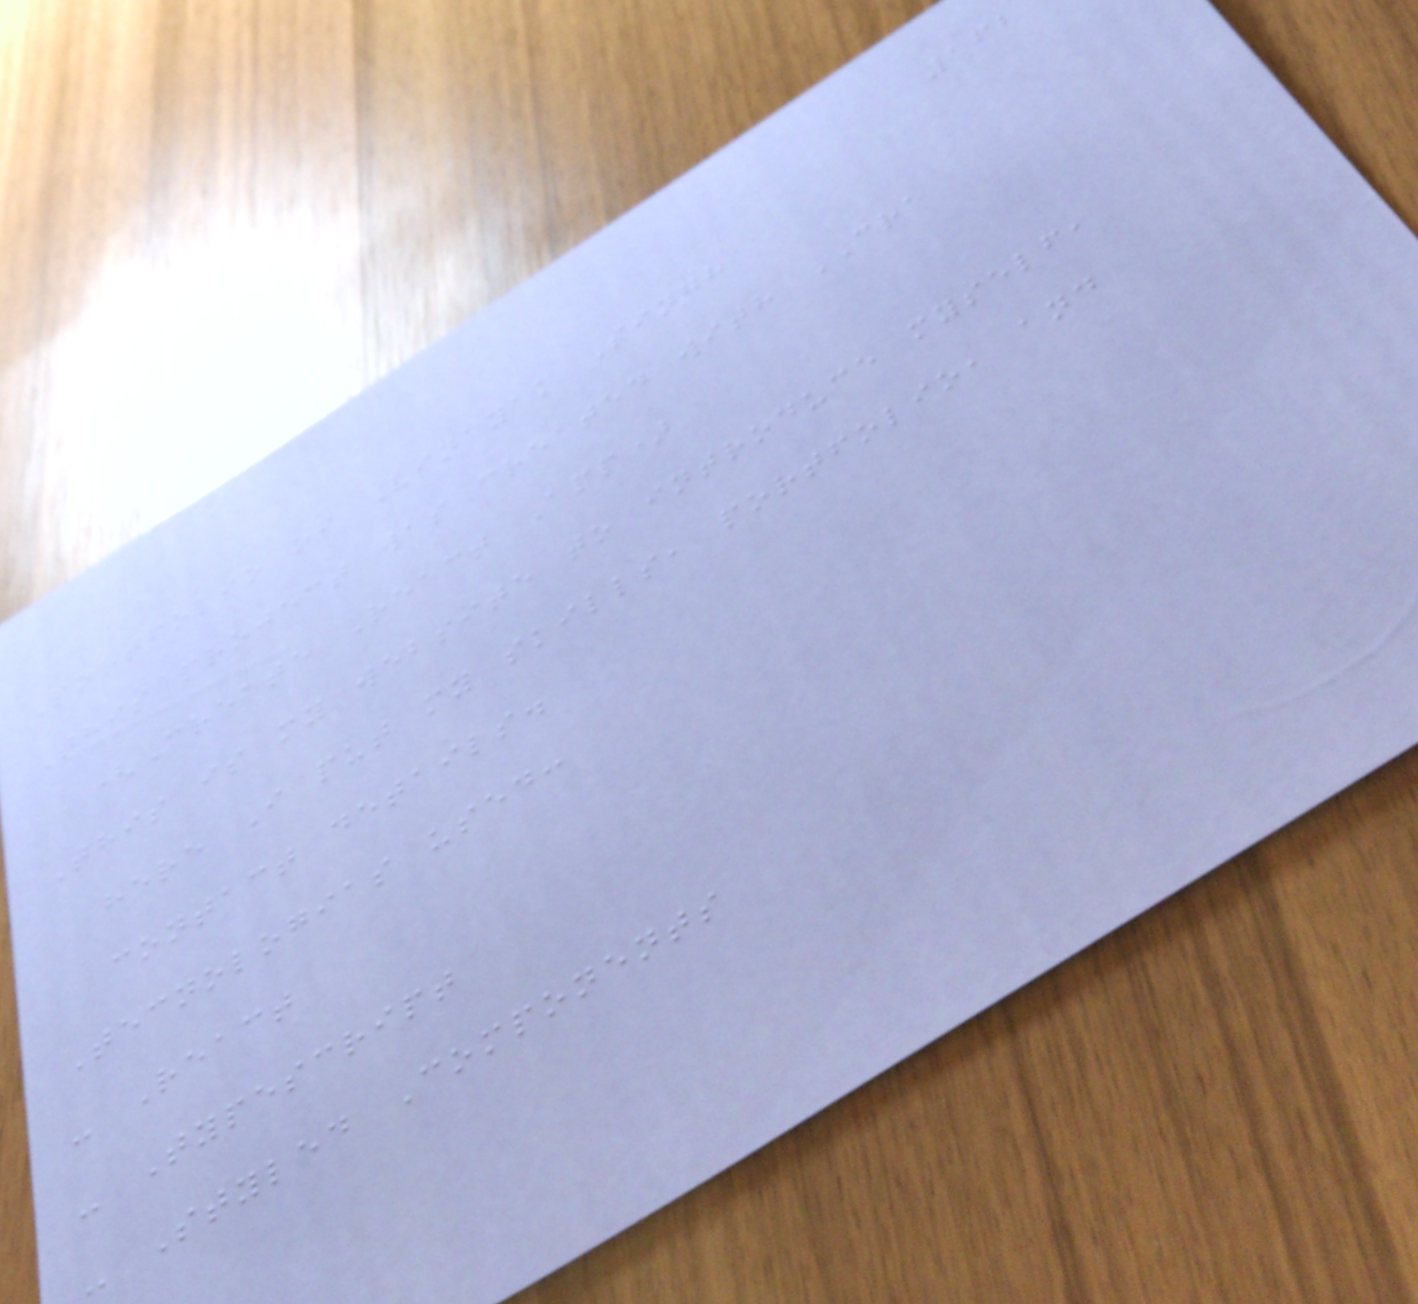162
Portfolio of Vinayak Singh
This project was created with CRA
(Create React App)
This is my website to introduce myself,
here I put my skills, portfolio, and
contact details.
Tecnologias used:
- React
- Typescript
- Styled Components
